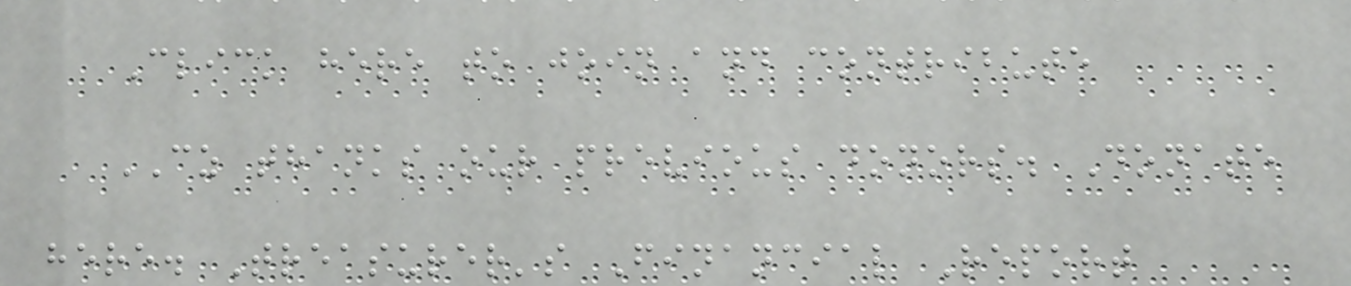Click here to join and contribute
CZ thanks our previous donors. Donate
here. Treasurer's Financial Report
